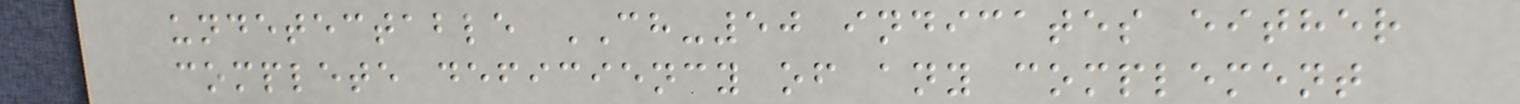undetectable CH-50 indicates either
complete deficiency of any complement
